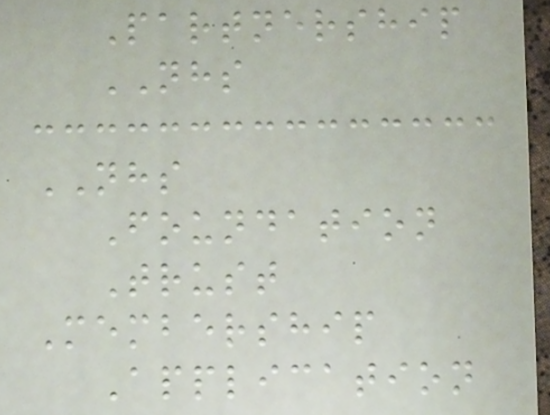Partnership
NHS
NHS
Foundation
Trust
Membership
Application
